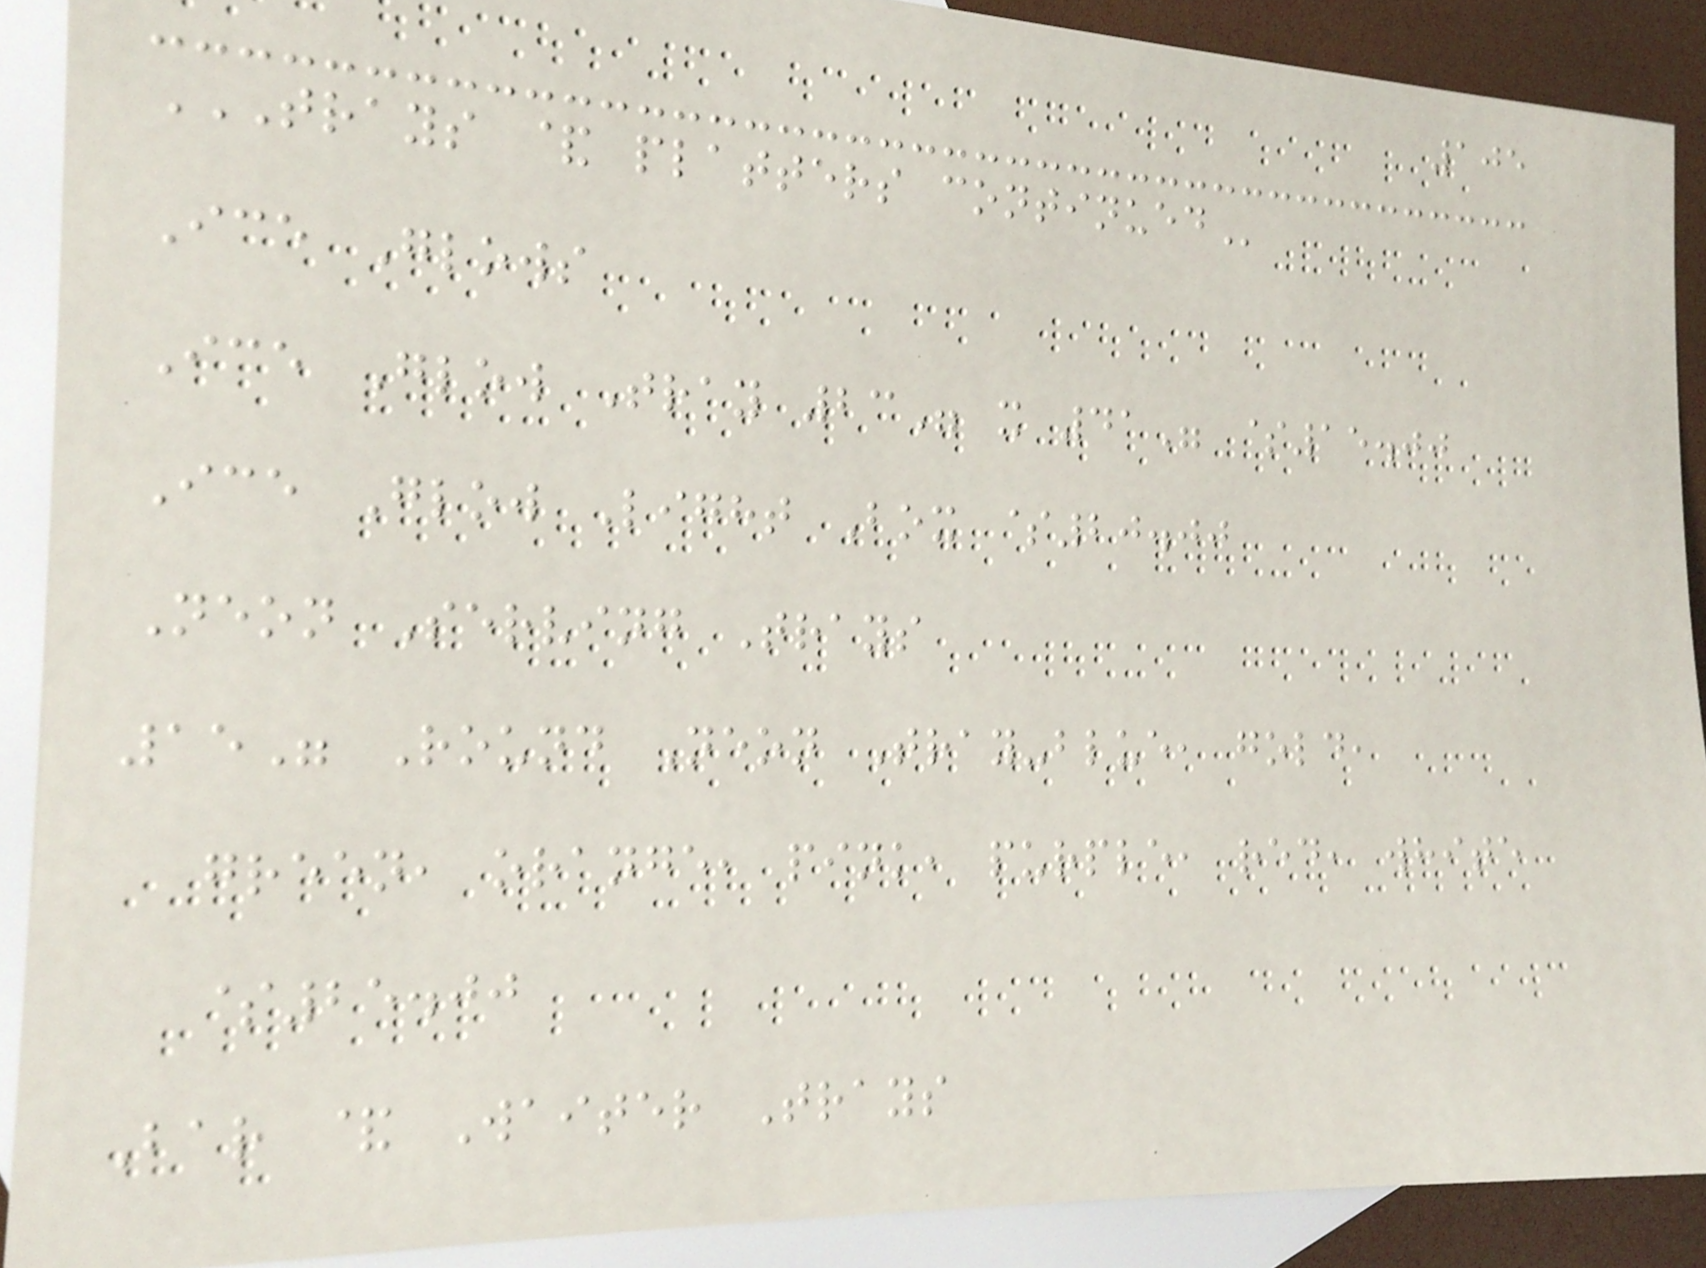105
TRAYS & PLATTERS CONTINUED
Ice Glows
Ice Glow Tray 23" x 41" $15.00
Ice Glow Light Box $20.00
Neon Serving Trays
15" Round Neon Tray-blue, gold,
green, orange, pink, purple, red, white
$25.00
Bar & Waiter Trays
